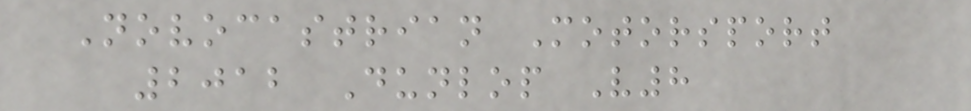Novocastrian Motorsport
2012 Dunlop V8
